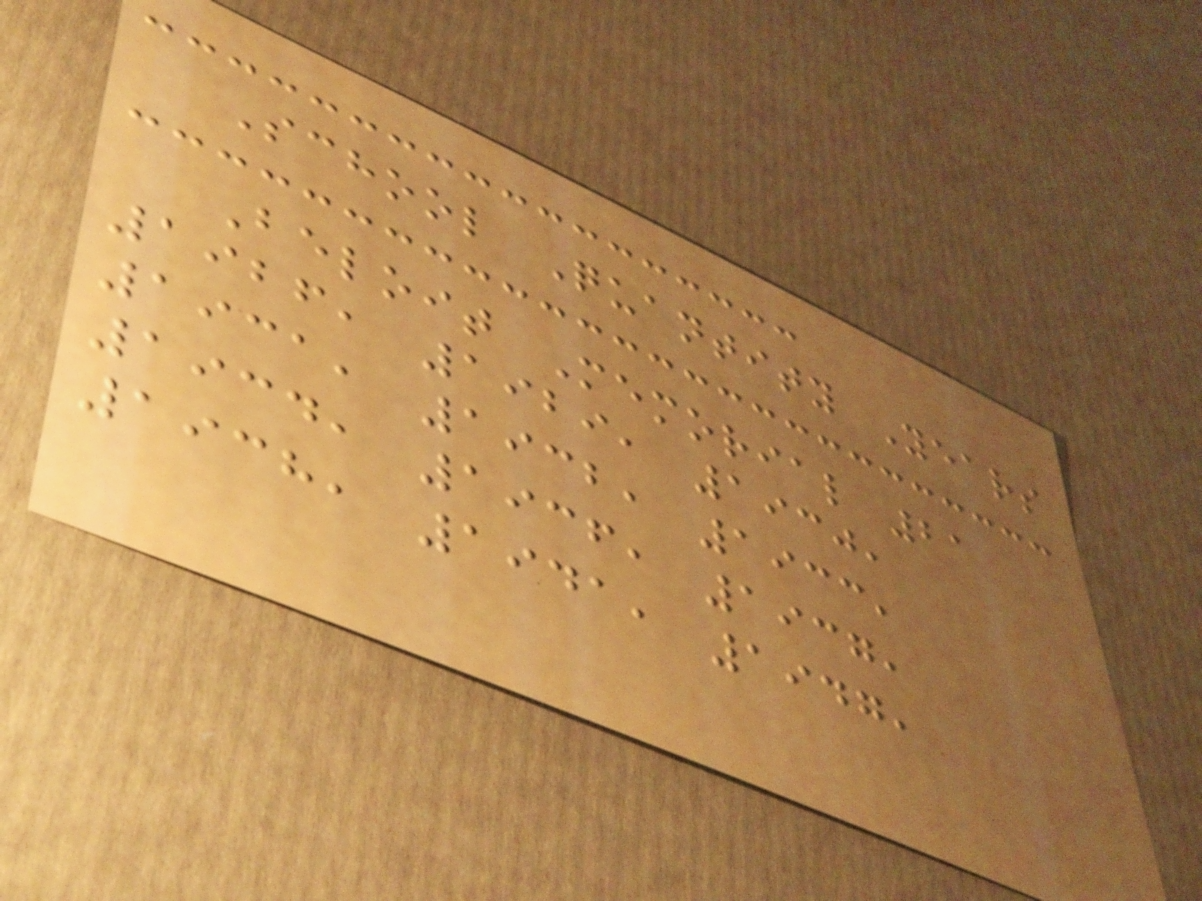School Quantity Years
Beloit Memorial 21
1926, 1929, 1930,
1931, 1932, 1933,
1934, 1936, 1937,
1938, 1941, 1947,
